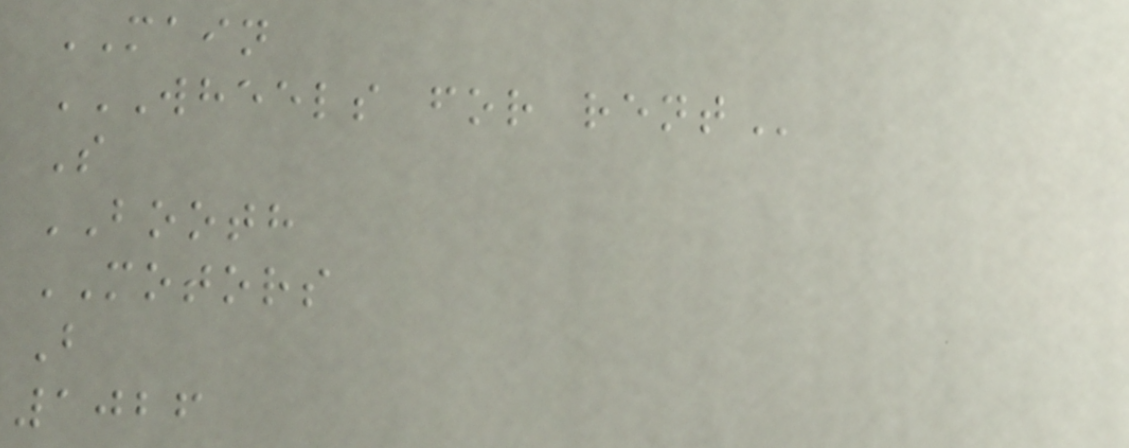MAIN
WHEELS FOR RENT
S
BOOTH
MOTORS
B
1026
